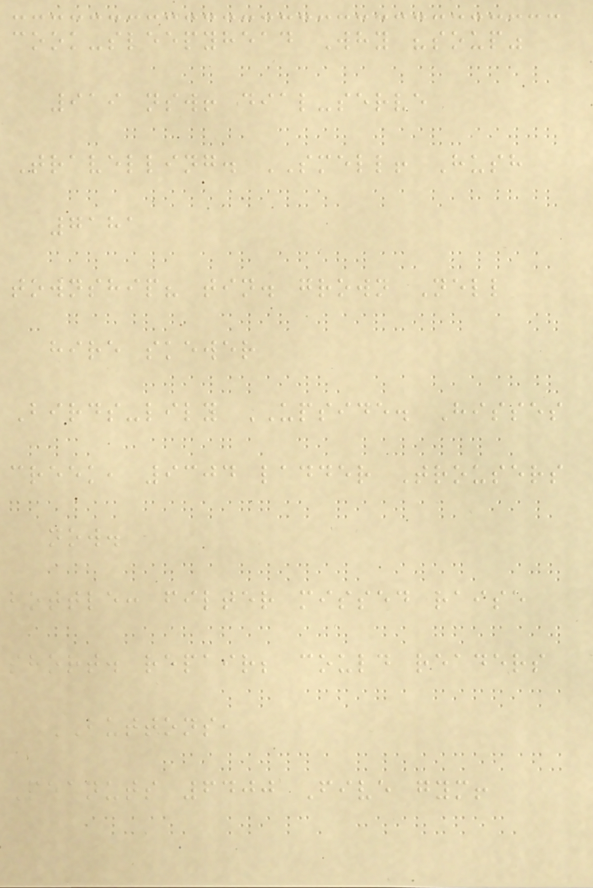cook-sleepyhead Why "soup"
919 nsw! dial-serve
Travelling. SMELL! Hush
7181
township? tin. grown Nell
hire skewer
Birds-lily UPSIDE. Hisses
creek, 9304 ladder Trousers
now.
bottle: filter missed raise
short. repair; could readers
BUTTONS,
Peanuts 6400 Five gym!
